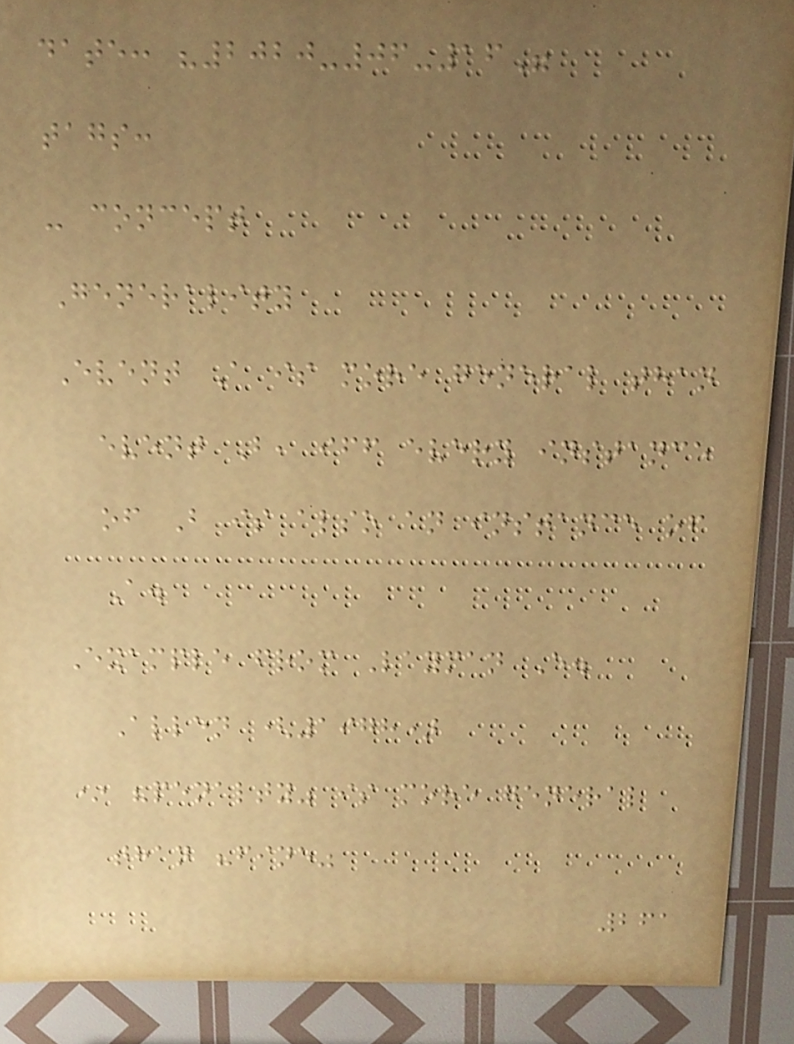date: "2020-06-16"
tags:
- concept
Generality
Event A is more general than
event B, iff every instance
of B is also an instance of
A.
Example from Layman E.
Allen (1978)
* "penalty" is more general
than "fine"
261
